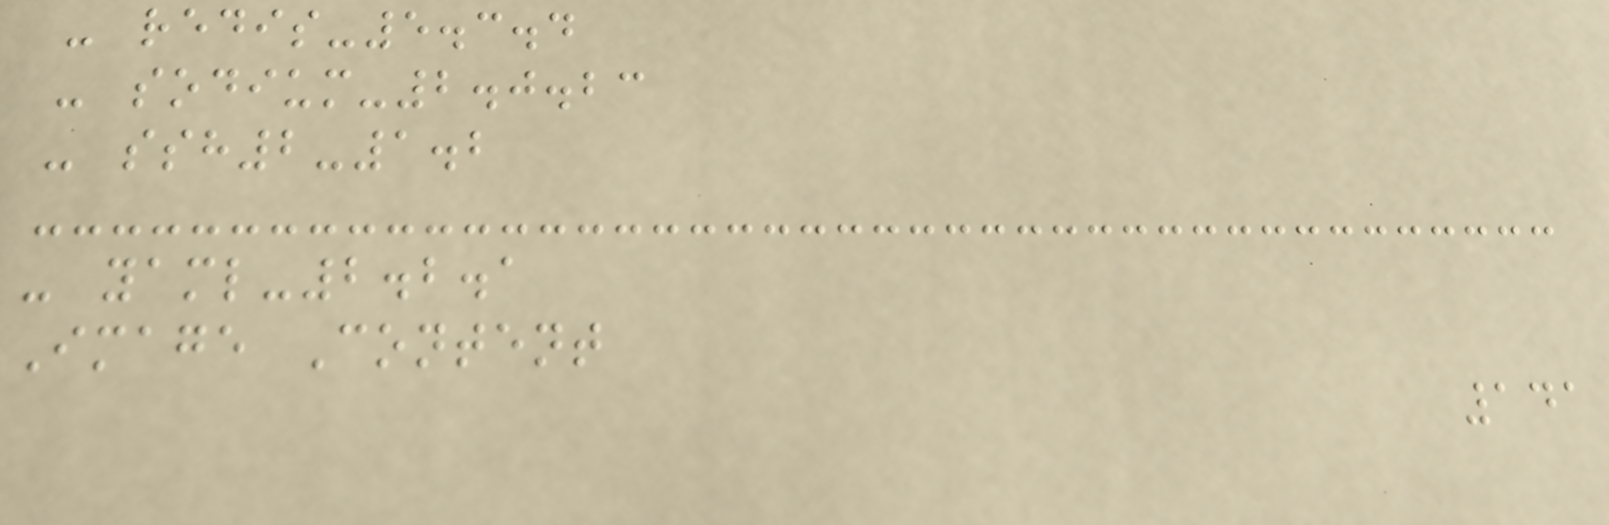- redis-5.3.4
- sodium-2.0.23
- ssh2-1.2
- yaml-2.2.1
Image Content
141
